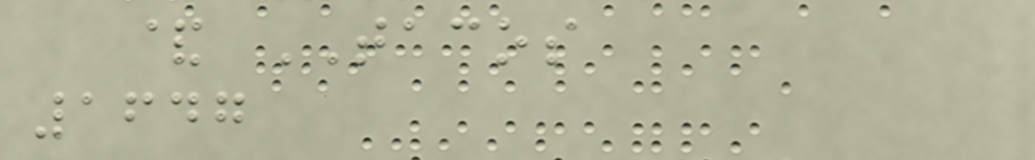& TACOS
1647
